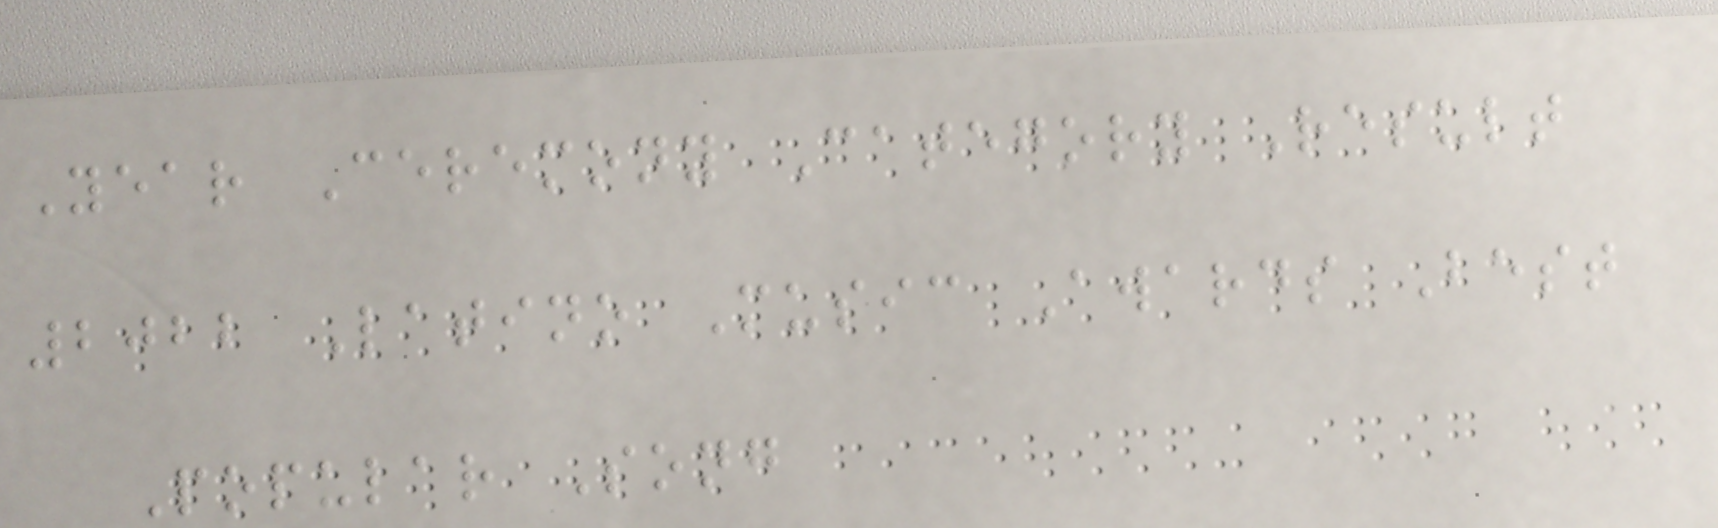Year Ceremony Category Result
2022 Latino Music Awards Best
Popular Song
